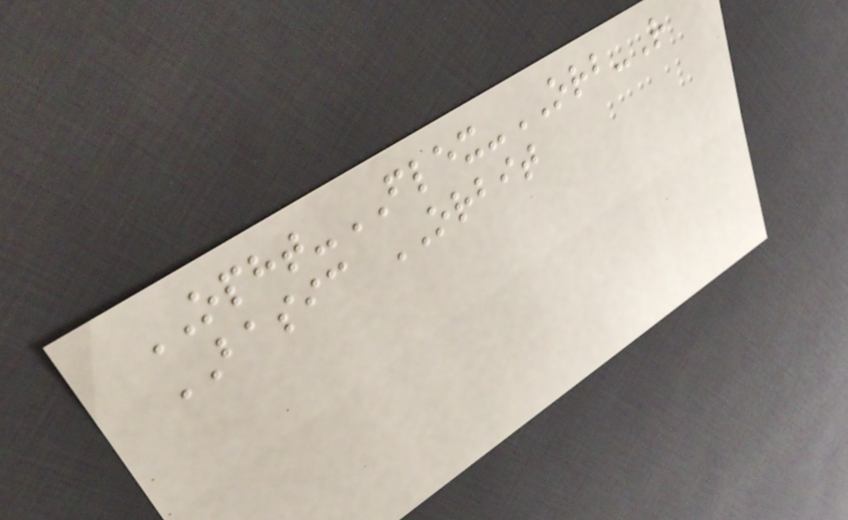OPHT-FLEX-ORB-R
BASIC ORBIT
